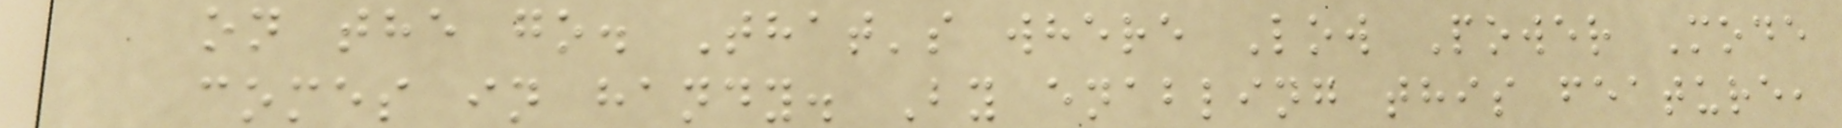on the go. That's where Low Power Mode
comes in handy. By enabling this feature,
